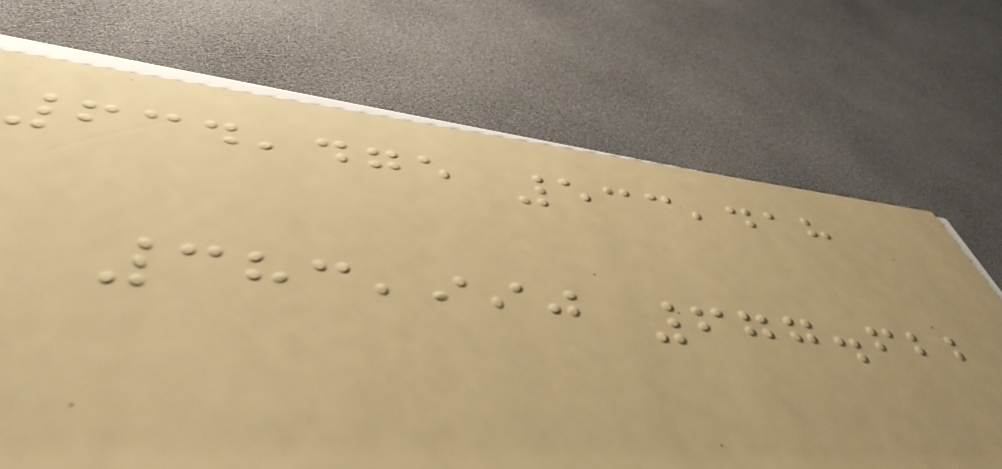634,475 533,418
383,990 677.622
